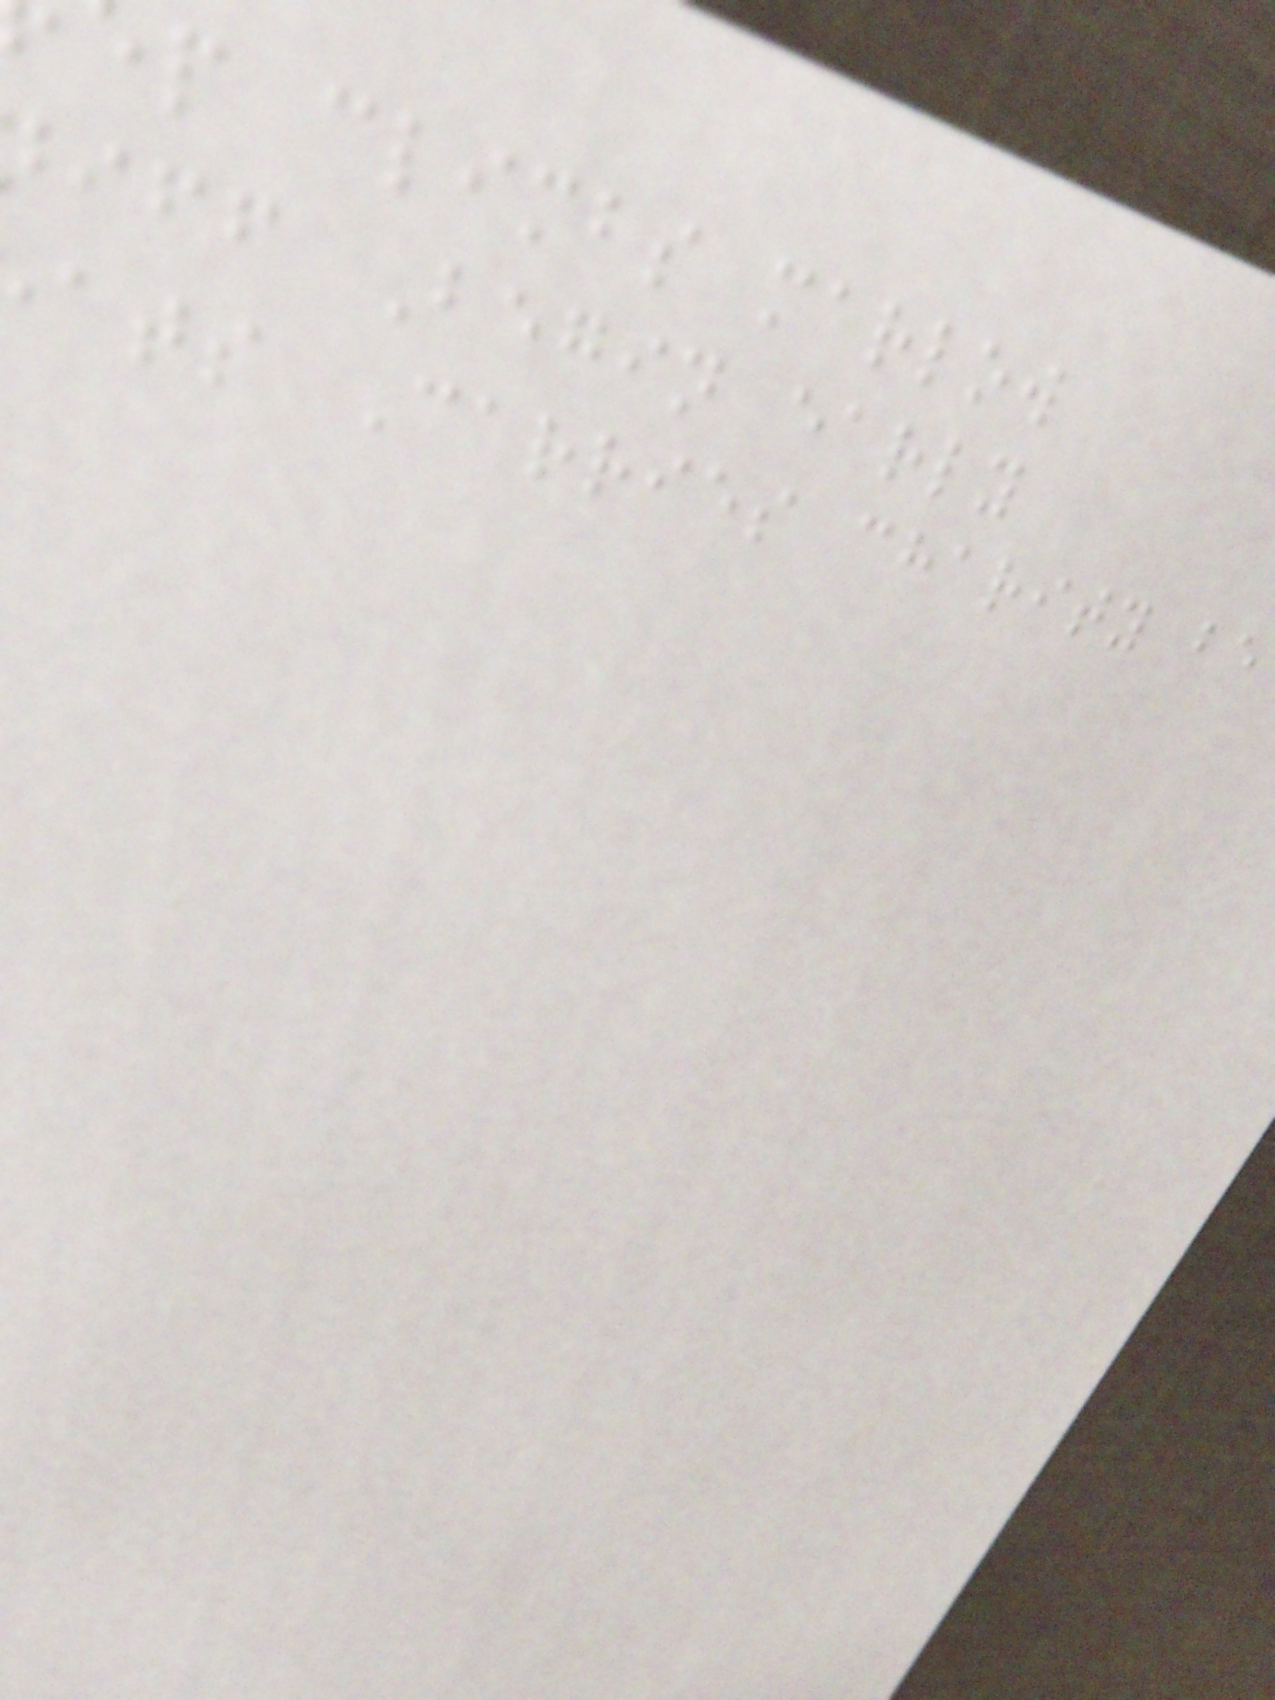p climbs marlow
iff Begin early
ats Carries charity be
